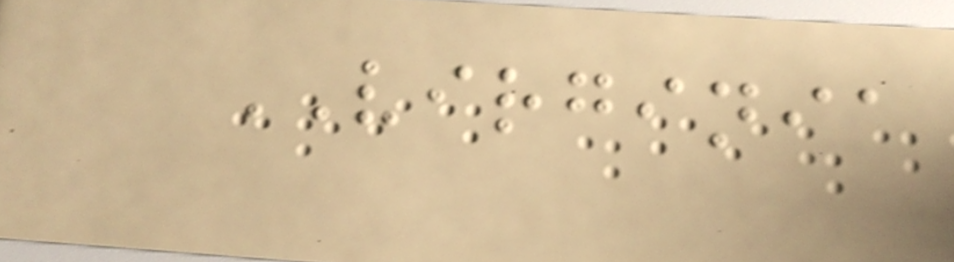VIRGINIA
